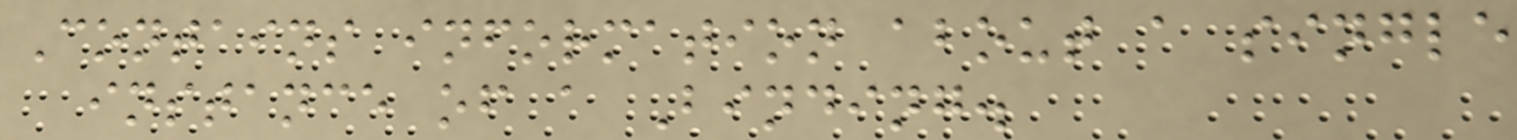Contains information about a single
instance of a Binding.
